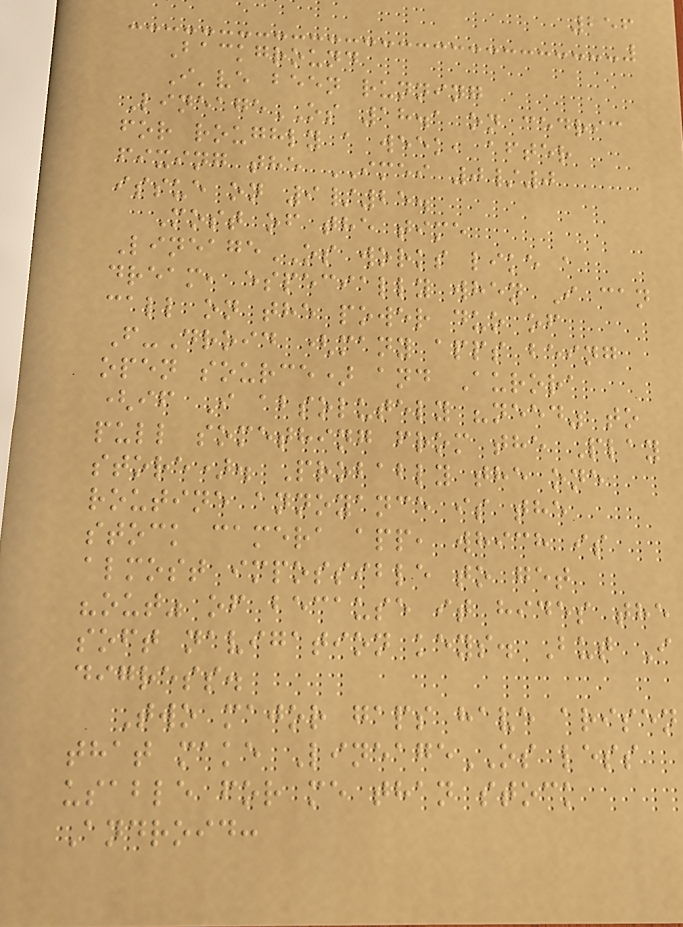256
Background
I've been running
LineageOS 18.1 on cedric
for roughly a week, after
fixing the IMEI 0/0
issue on 9/25.
Most of the time
LineageOS works like a
dream, especially when I can
call on the power duo of
F-Droid (many apps being
open source) and Aurora
(if I absolutely "need" to
pull something from the Play
store). Probably the one
routine annoyance is the
stock camera app, which is
almost impossible to get
"out" of because it hides the
soft navigation keys. But I
digress.
Two major gaps have arisen
that make LineageOS less
usable for me than stock
Android:
